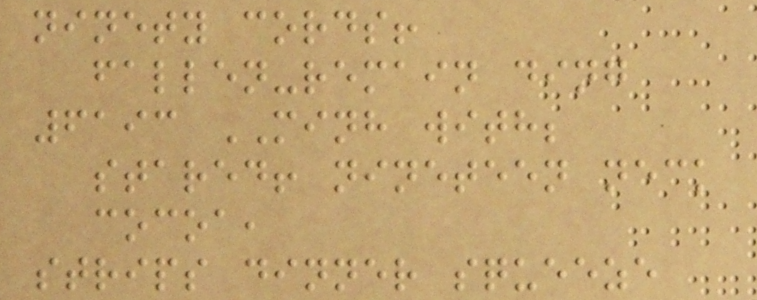ninety cords!
fallen-remain ding
6193 MINH with;
stared! nineteen neck
cocoa,
strips dinner squeeze
